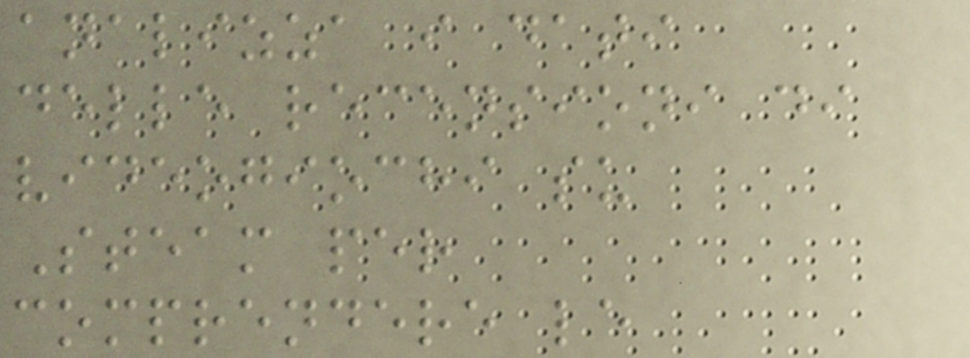analizza i dati
delle recensioni di
videogiochi su
Steam per
comprendere le
